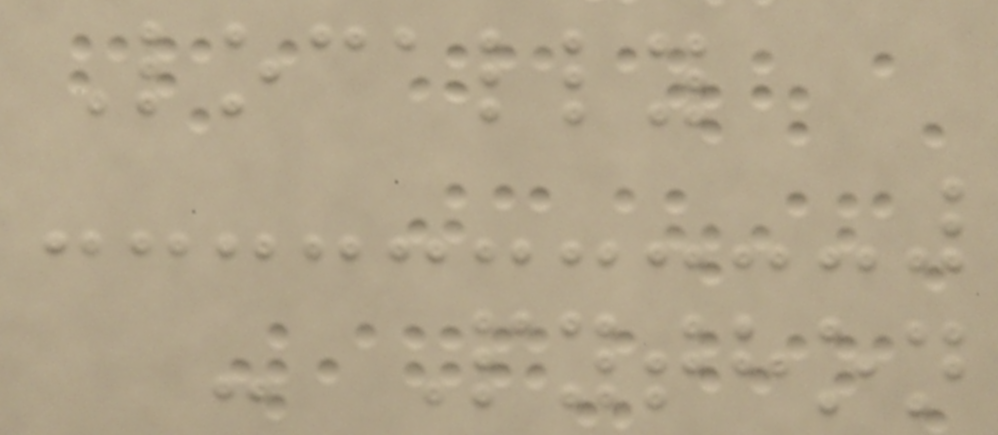Locally
- Python
